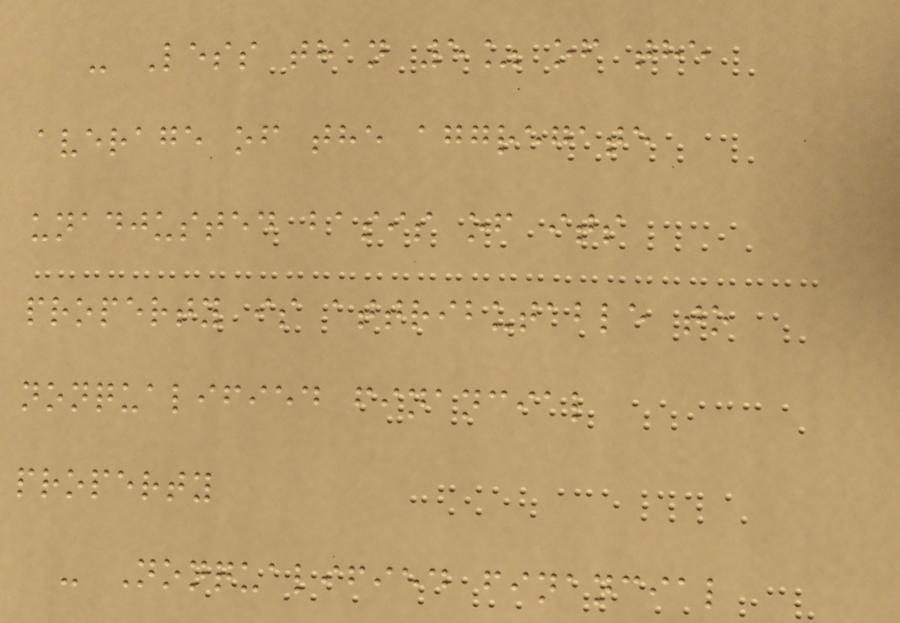- Less than 5% of the
average of the aggregate
unadjusted basis of its
property is attributable to
nonqualified financial
property
- Nonqualified financial
